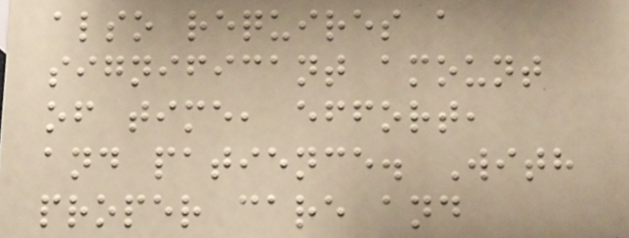also requires a
significant amount
of time, effort,
and patience. With
proper care and
